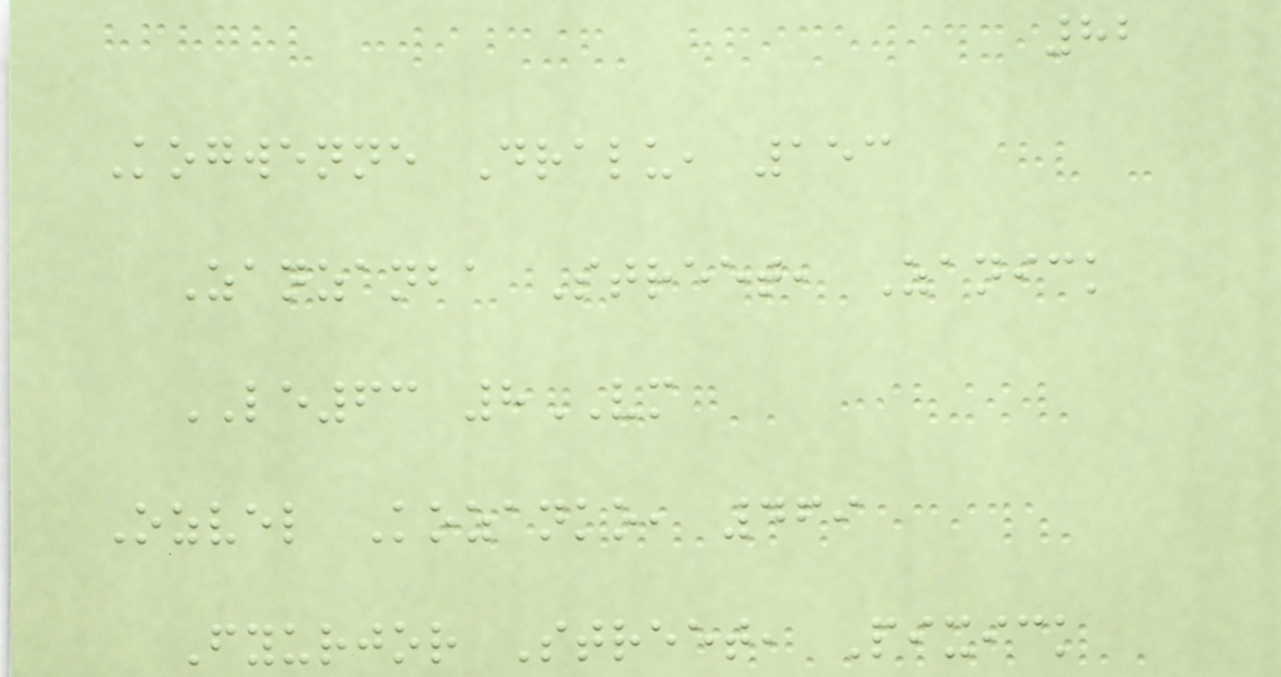82
Kogwenne Dralu, 153
Zanzanba Street, Zanick
LE63 8VM
Ozvel Kozanko, 469
Fyurjor Street, Pixick
